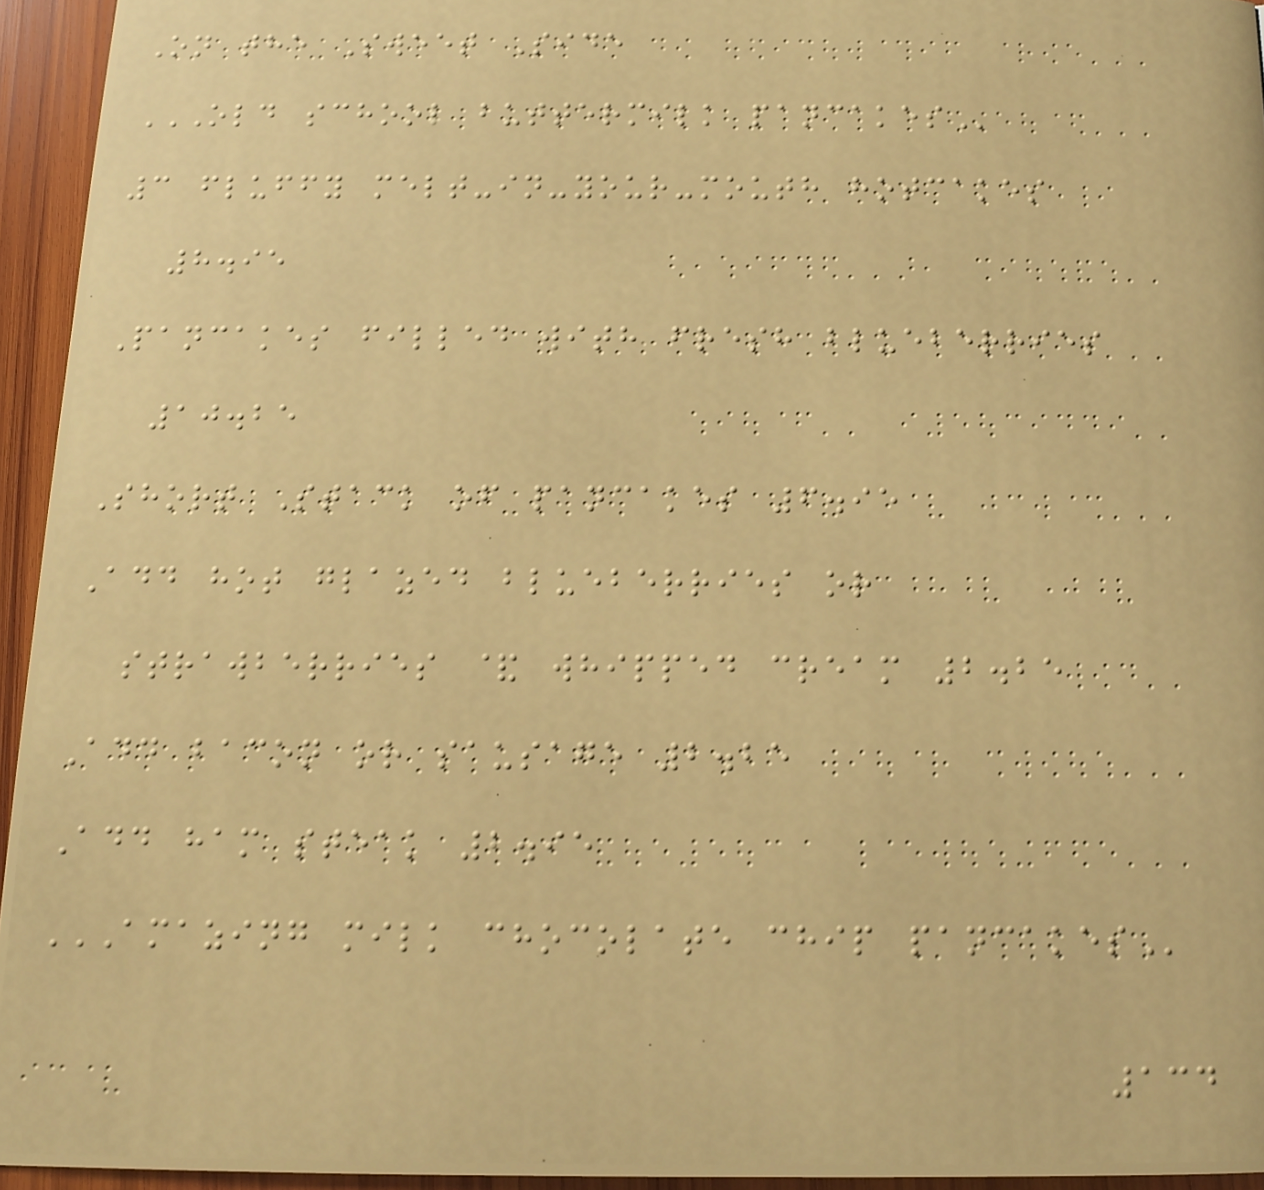On the Sweet Side
OLD SCHOOL BUTTERMILK PANCAKES
3 fluffy melt-in-your-mouth hotcakes
8.95
Pancakes filled with fresh blueberries
10.25
Short Stack of pancakes 6.95
Add hot glazed blueberries or
strawberries & whipped cream 2.25
Add bacon or sausage 2.25
Add ham steak 2.95
AMAZING MILK CHOCOLATE CHIP PANCAKES
134
